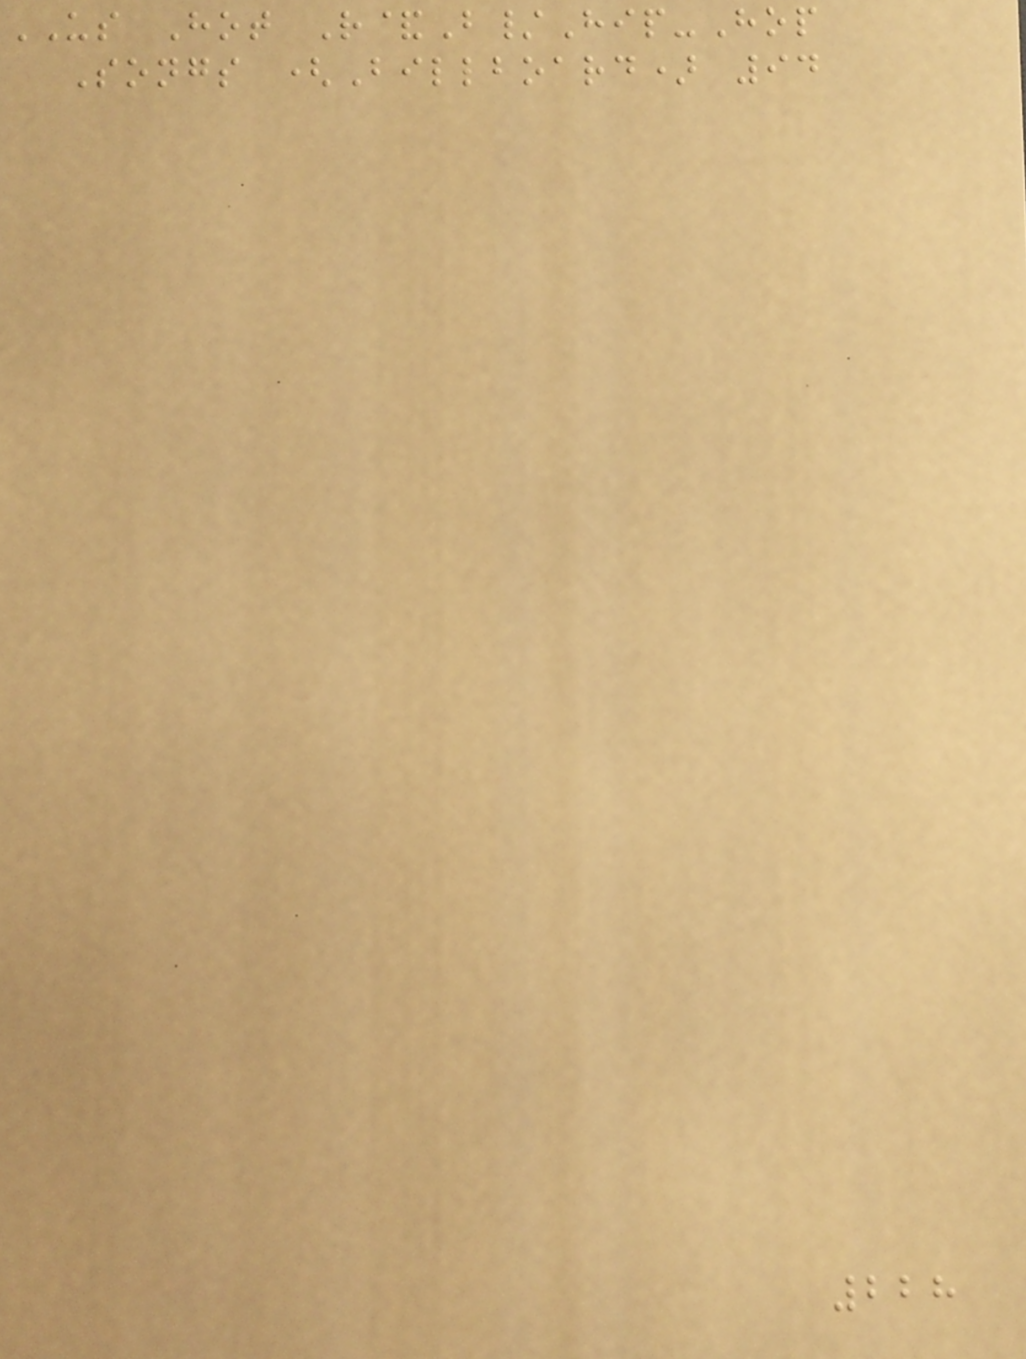US Hot R&B/Hip-Hop
Songs (Billboard) 94
228
